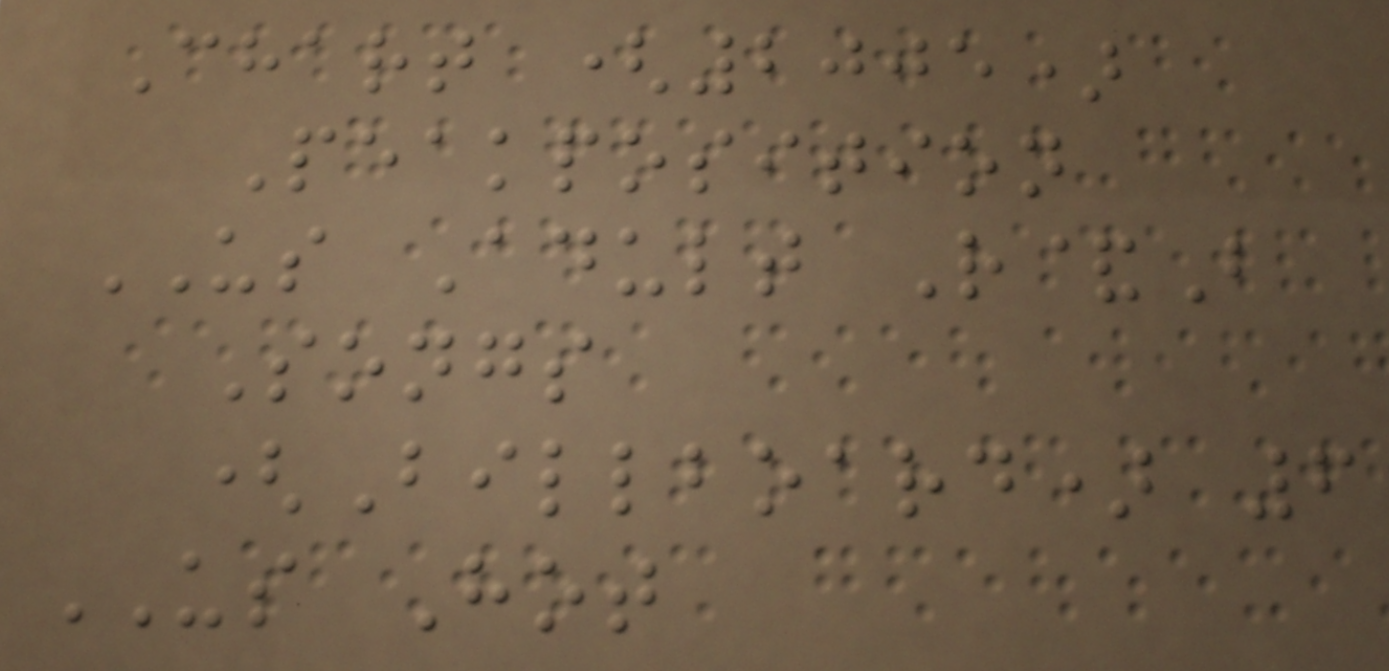Chart (2005)
Peakposition
US Adult R&B
Songs
(Billboard) 6
US Hot
